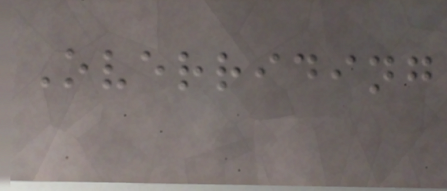Overriding
